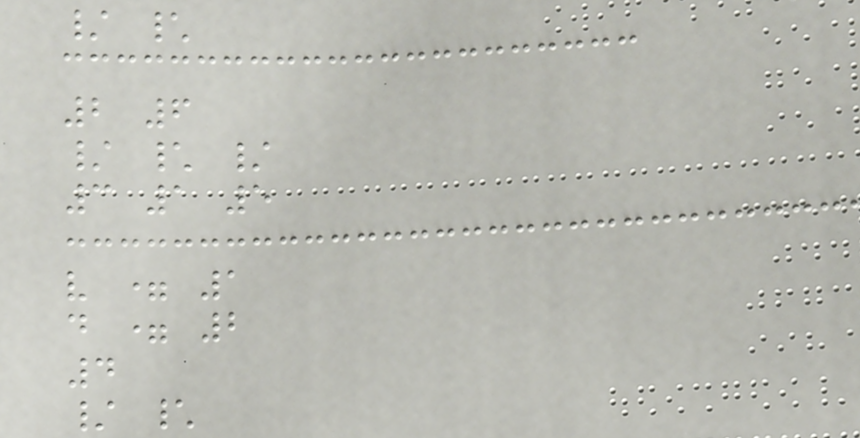/ \
2 6
/ \ /
3 1 5
v = 1
d = 2
4
/ \
